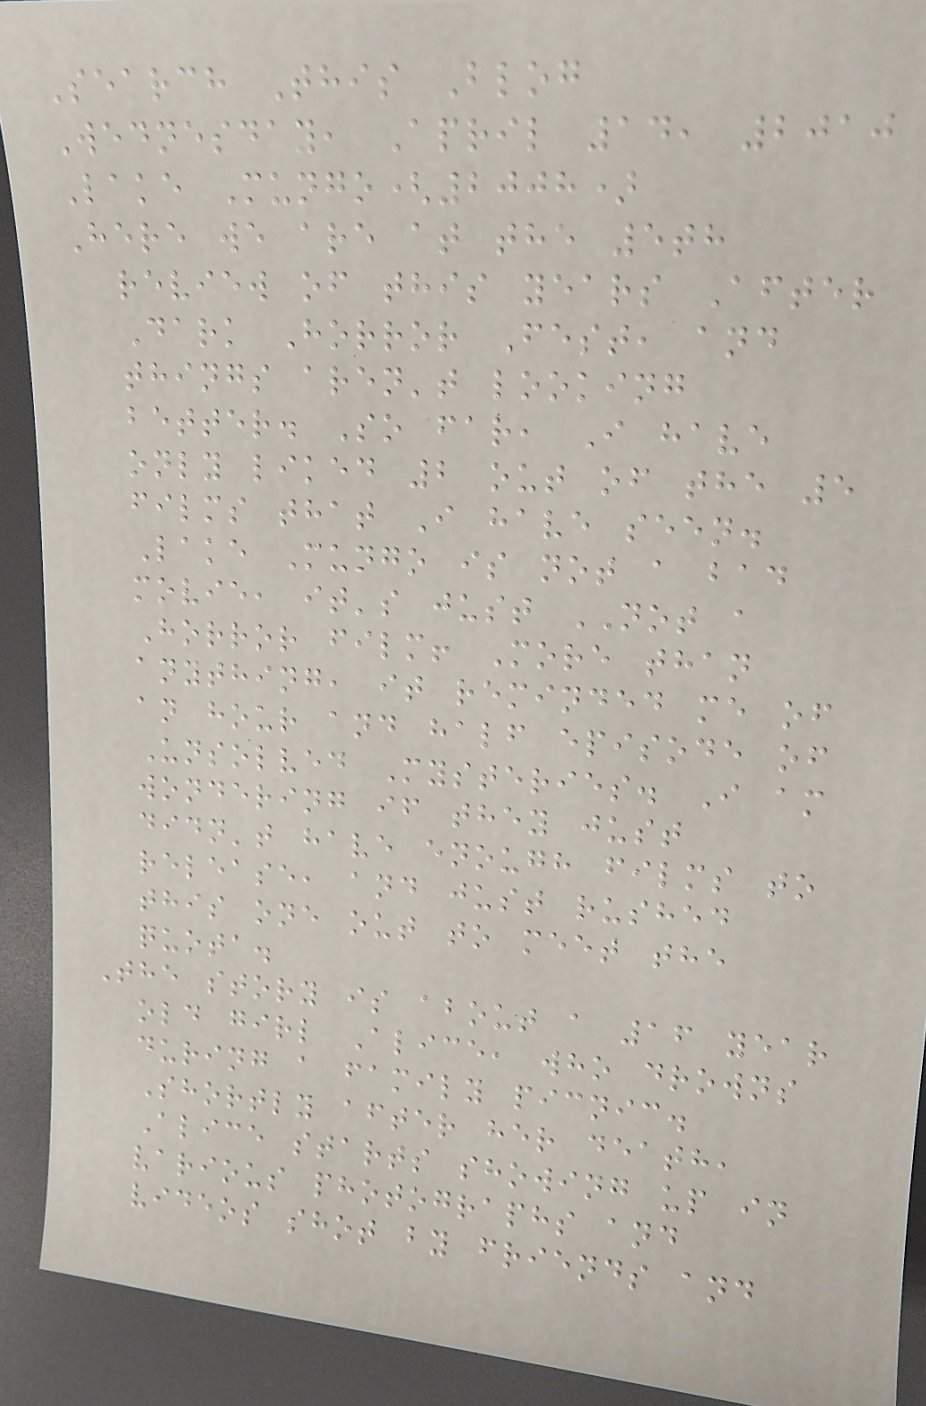Search This Blog
Wednesday, April 14, 2010
Lake Mungo(2008)
Here we are at the 5th
review of this years After
Dark Horror Fest, and
things aren't looking
better. So far, I have
only liked 2 out of the 5
films that I have seen.
Lake Mungo is not a bad
movie, it's just NOT a
Horror film! More than
anything, it reminded me of
an hour and half episode of
Unsolved Mysteries. I am
wondering if they just
didn't have enough films to
release, and just rushed
this one out to meet the
quota.
The story is about a 16 year
old girl Alice, who drowns
during a family picnic.
Shortly after her death,
Alice starts showing up in
various photographs and
videos shot by friends and
